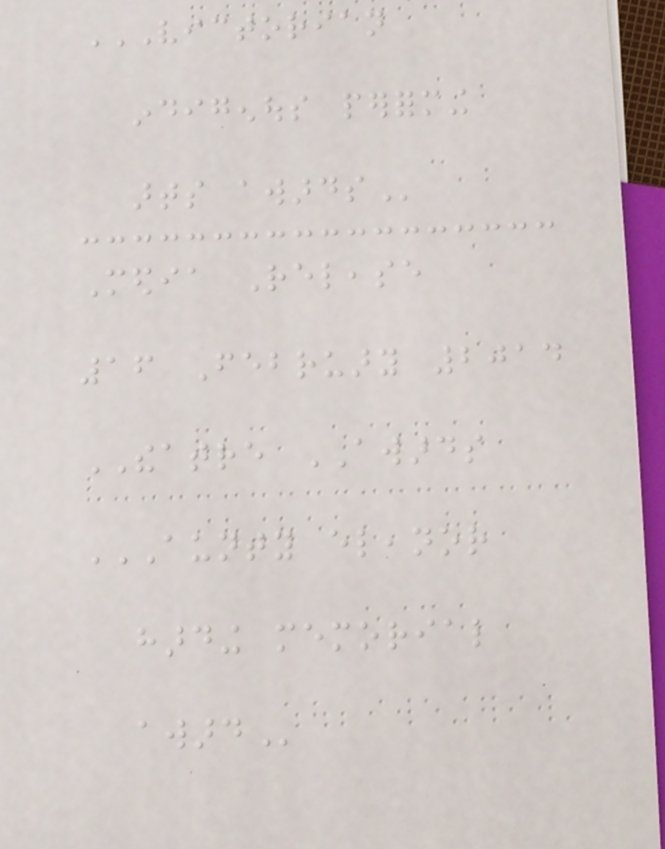VICTORIAN
INDIGENOUS PERFORMING
ARTS AWARDS
Media Release
16 February 2014
THEATRE AWARDS
AUNTY ELEANOR
HARDING MEMORIAL
AWARD
